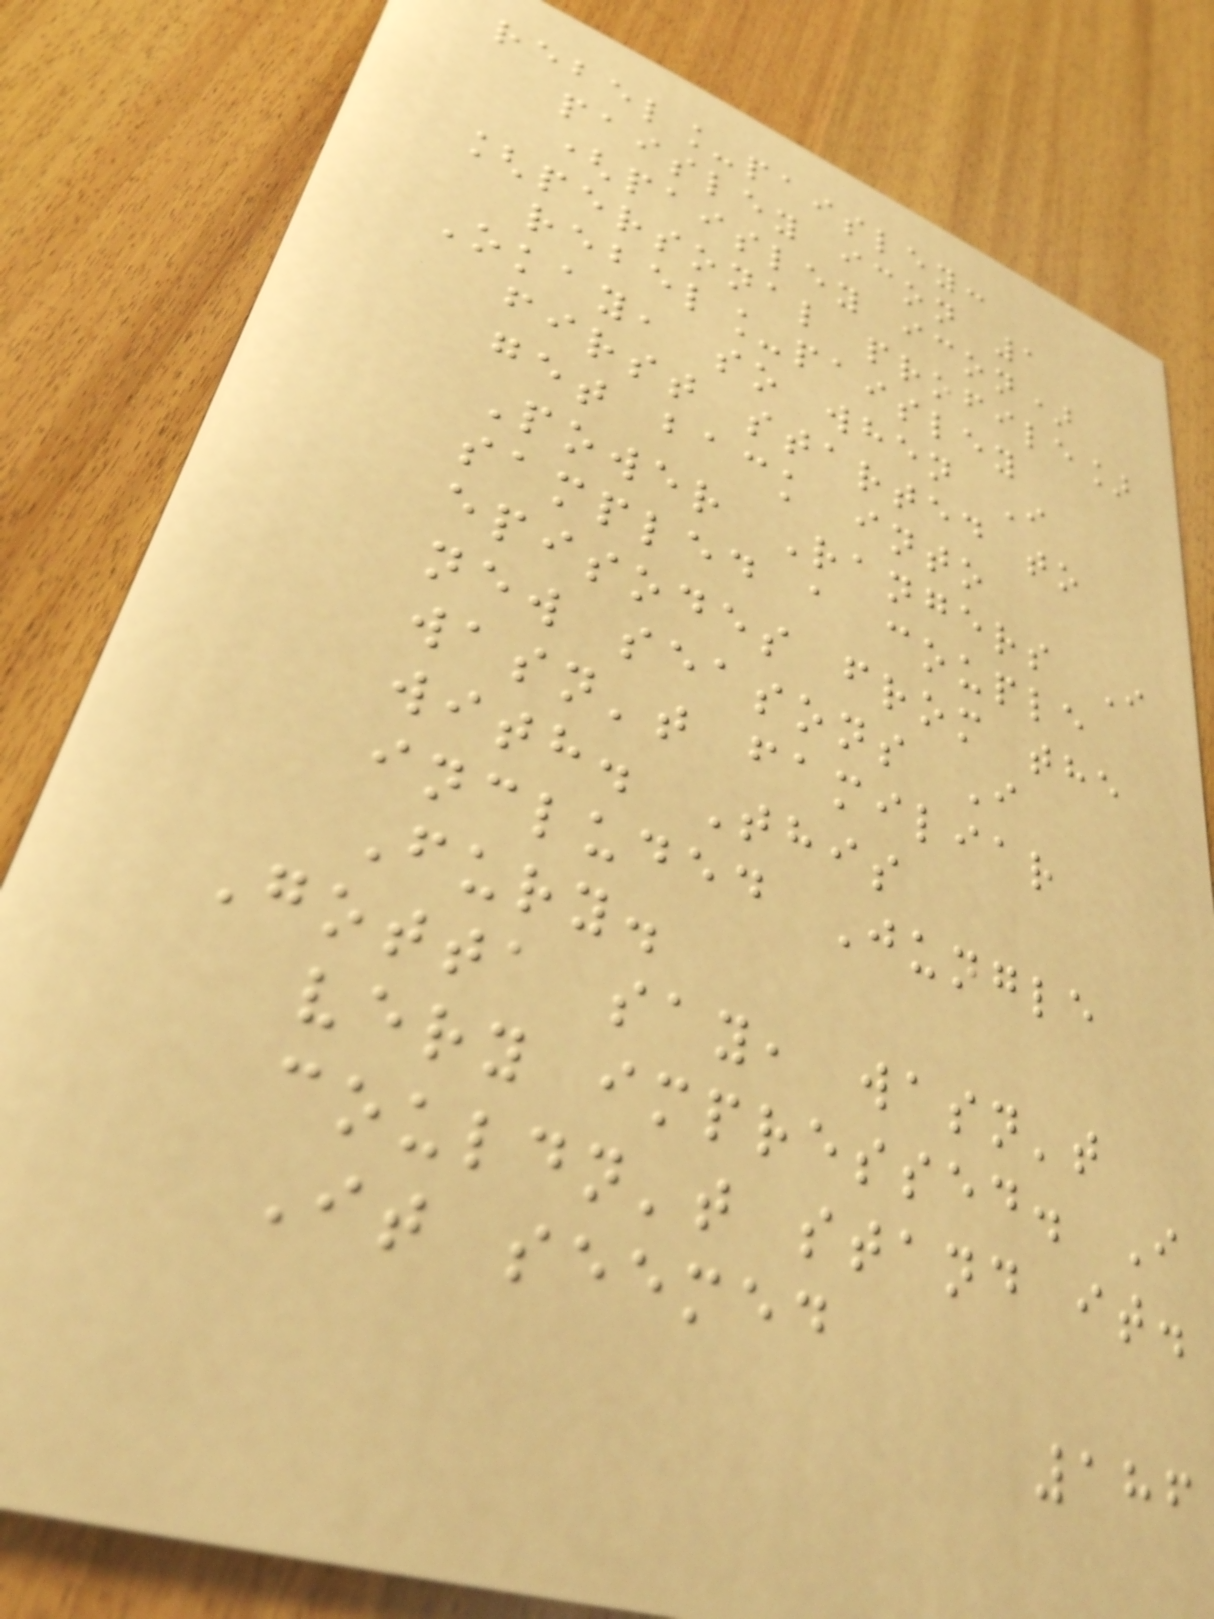rebel_paisley:
paisley icon 1
(paisley icon)
[personal profile]
rebel_paisley
Okay, so when I
first started to
get back into
Power Rangers I
sampled a couple
episodes from the
new seasons I
wasn't familiar
with. This
included Jungle
Fury.
Gotta say, wasn't
very impressed. I
couldn't stand it.
It seemed
186
